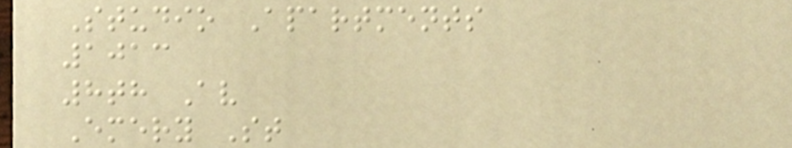Studio Apartments
1013
8th Av
Emery St
